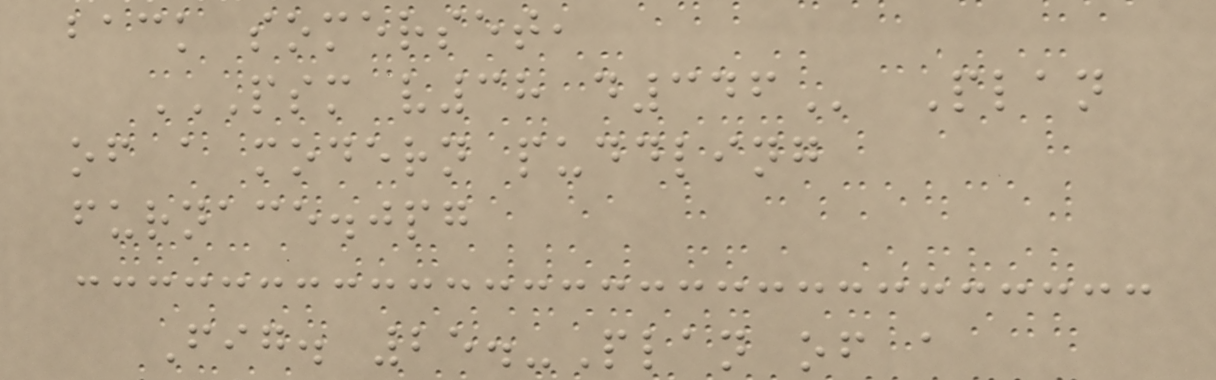back somerset,
PSM V38 D346 Plan
of a modern puddling
furnace.jpg
Fig. 25.-Plan of a
